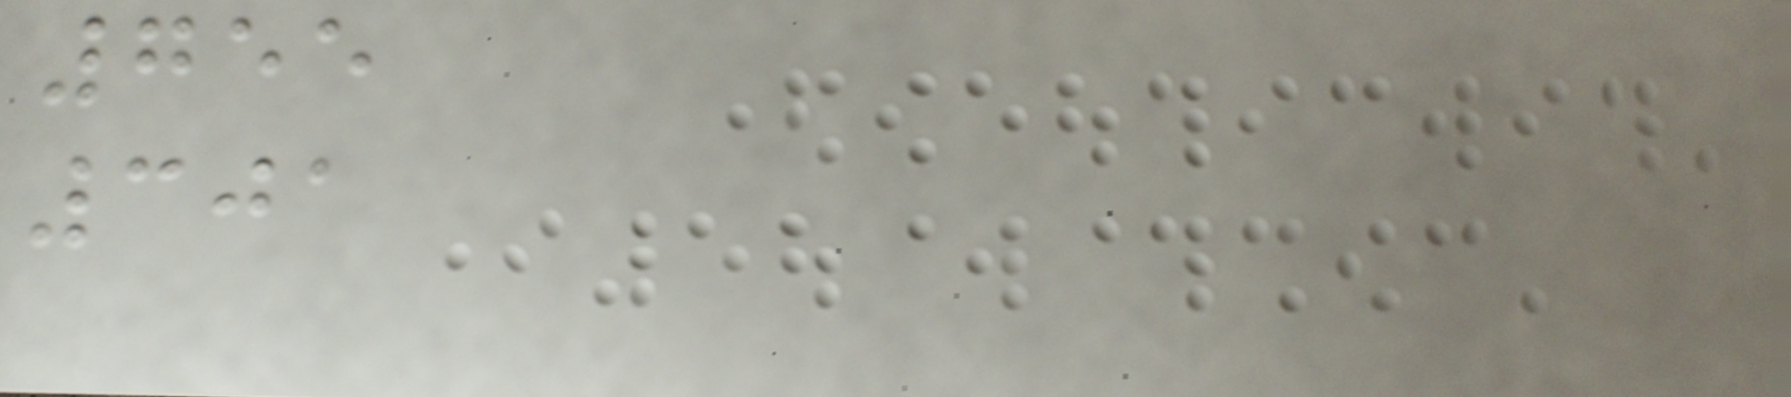755
301
